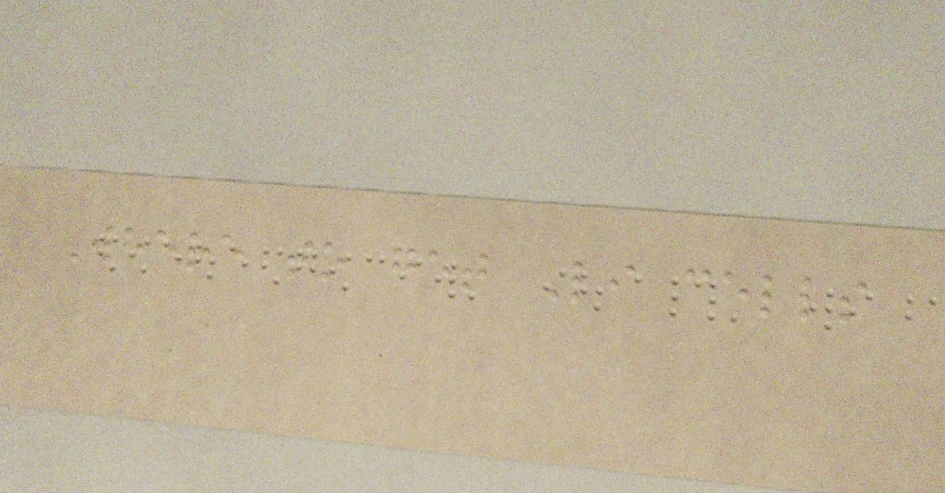Where to get Li cells
